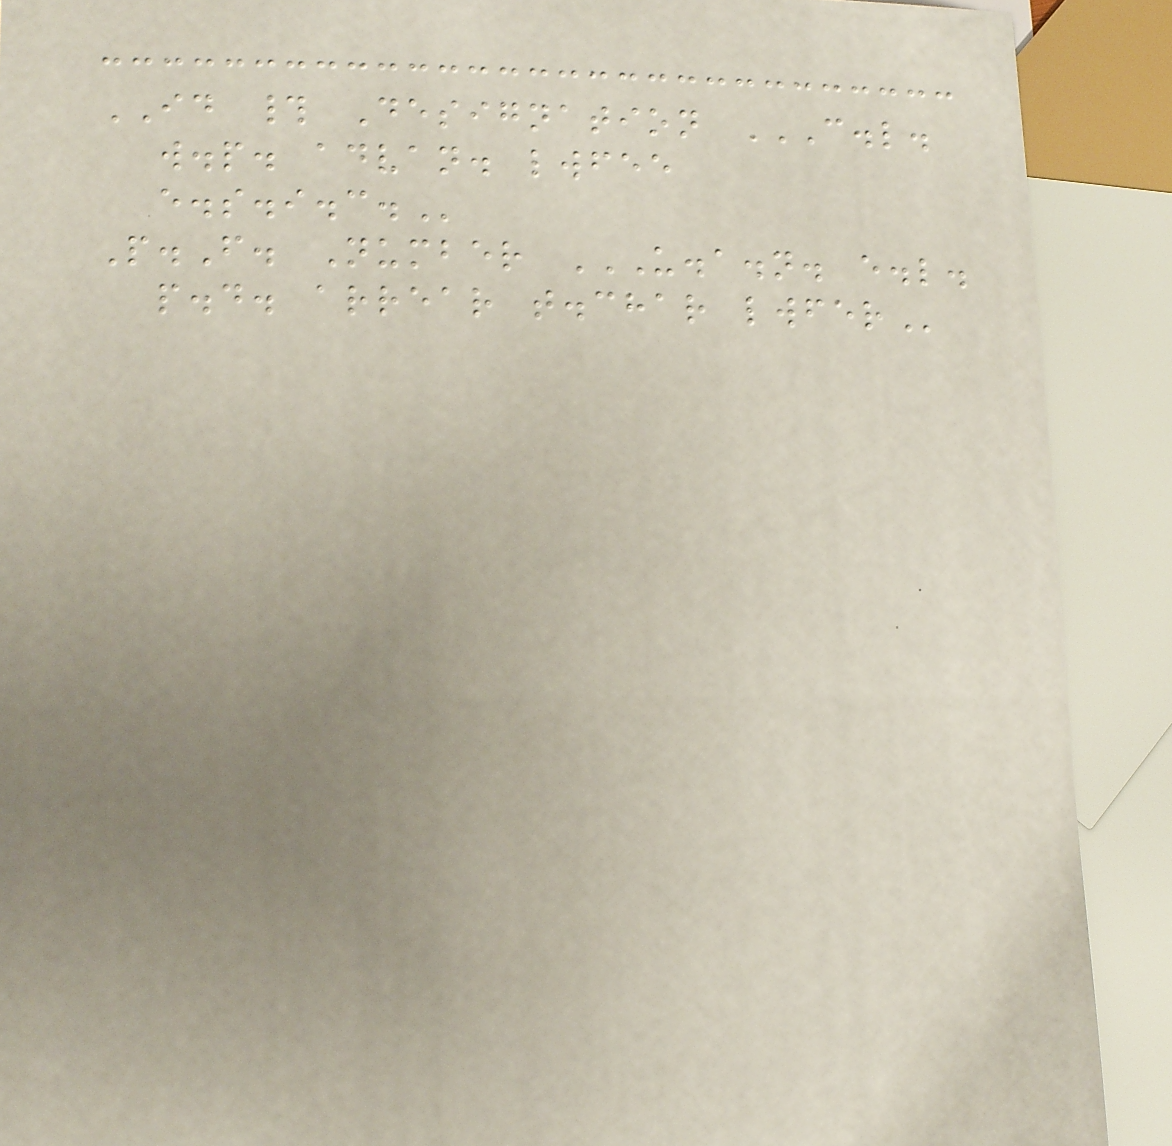ID # Designation C.L.
W.P. ADVAN. LWFEE
E.S.I.C.
P.F. Number U.A.N. E.L.
P.D. ARREAR T.CHAR LWFER
